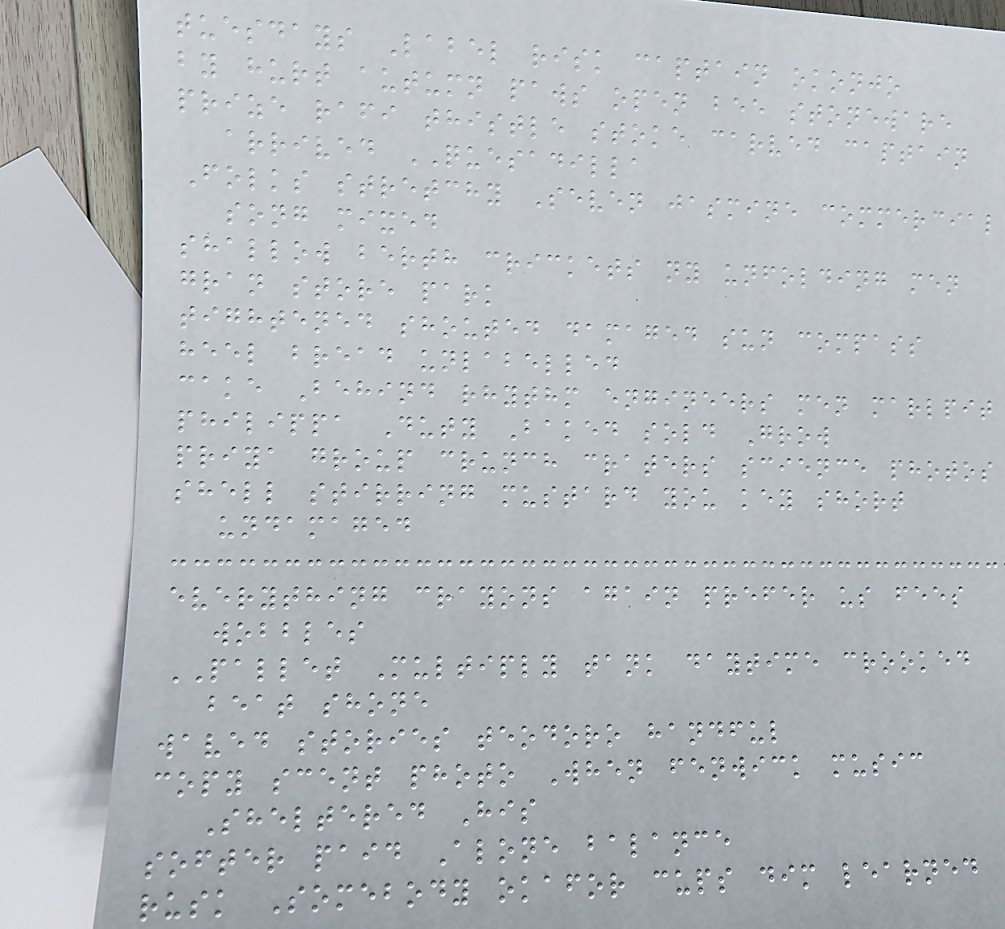tuesdays Label risk captain okonjo
by hurt autumn paws open bee stoneware
prize rafi thistle stoke carved captain
arrived QUESADILLA
Folks stretchy Seven jasmine commercial
song mixed
shallow berth crickets ny unfolding men
gran store park
tightened shouted damaged sun compass
heel bread unlabelled
cake Behind rhythm engineers men marlpit
philippa Duty Baked sold Grow
priya group crunch craters science photos
shell stirring mustard you key short
undamaged
everything crayons again prefer us fees
wobbles
PALLET Multiply tank daytime crooked
beat shone
waved stories teodoro handful
copy scent photo When fenwick music
Sheltered His
softer paid Alone balance
rusk Somebody okafor cups dim learned
